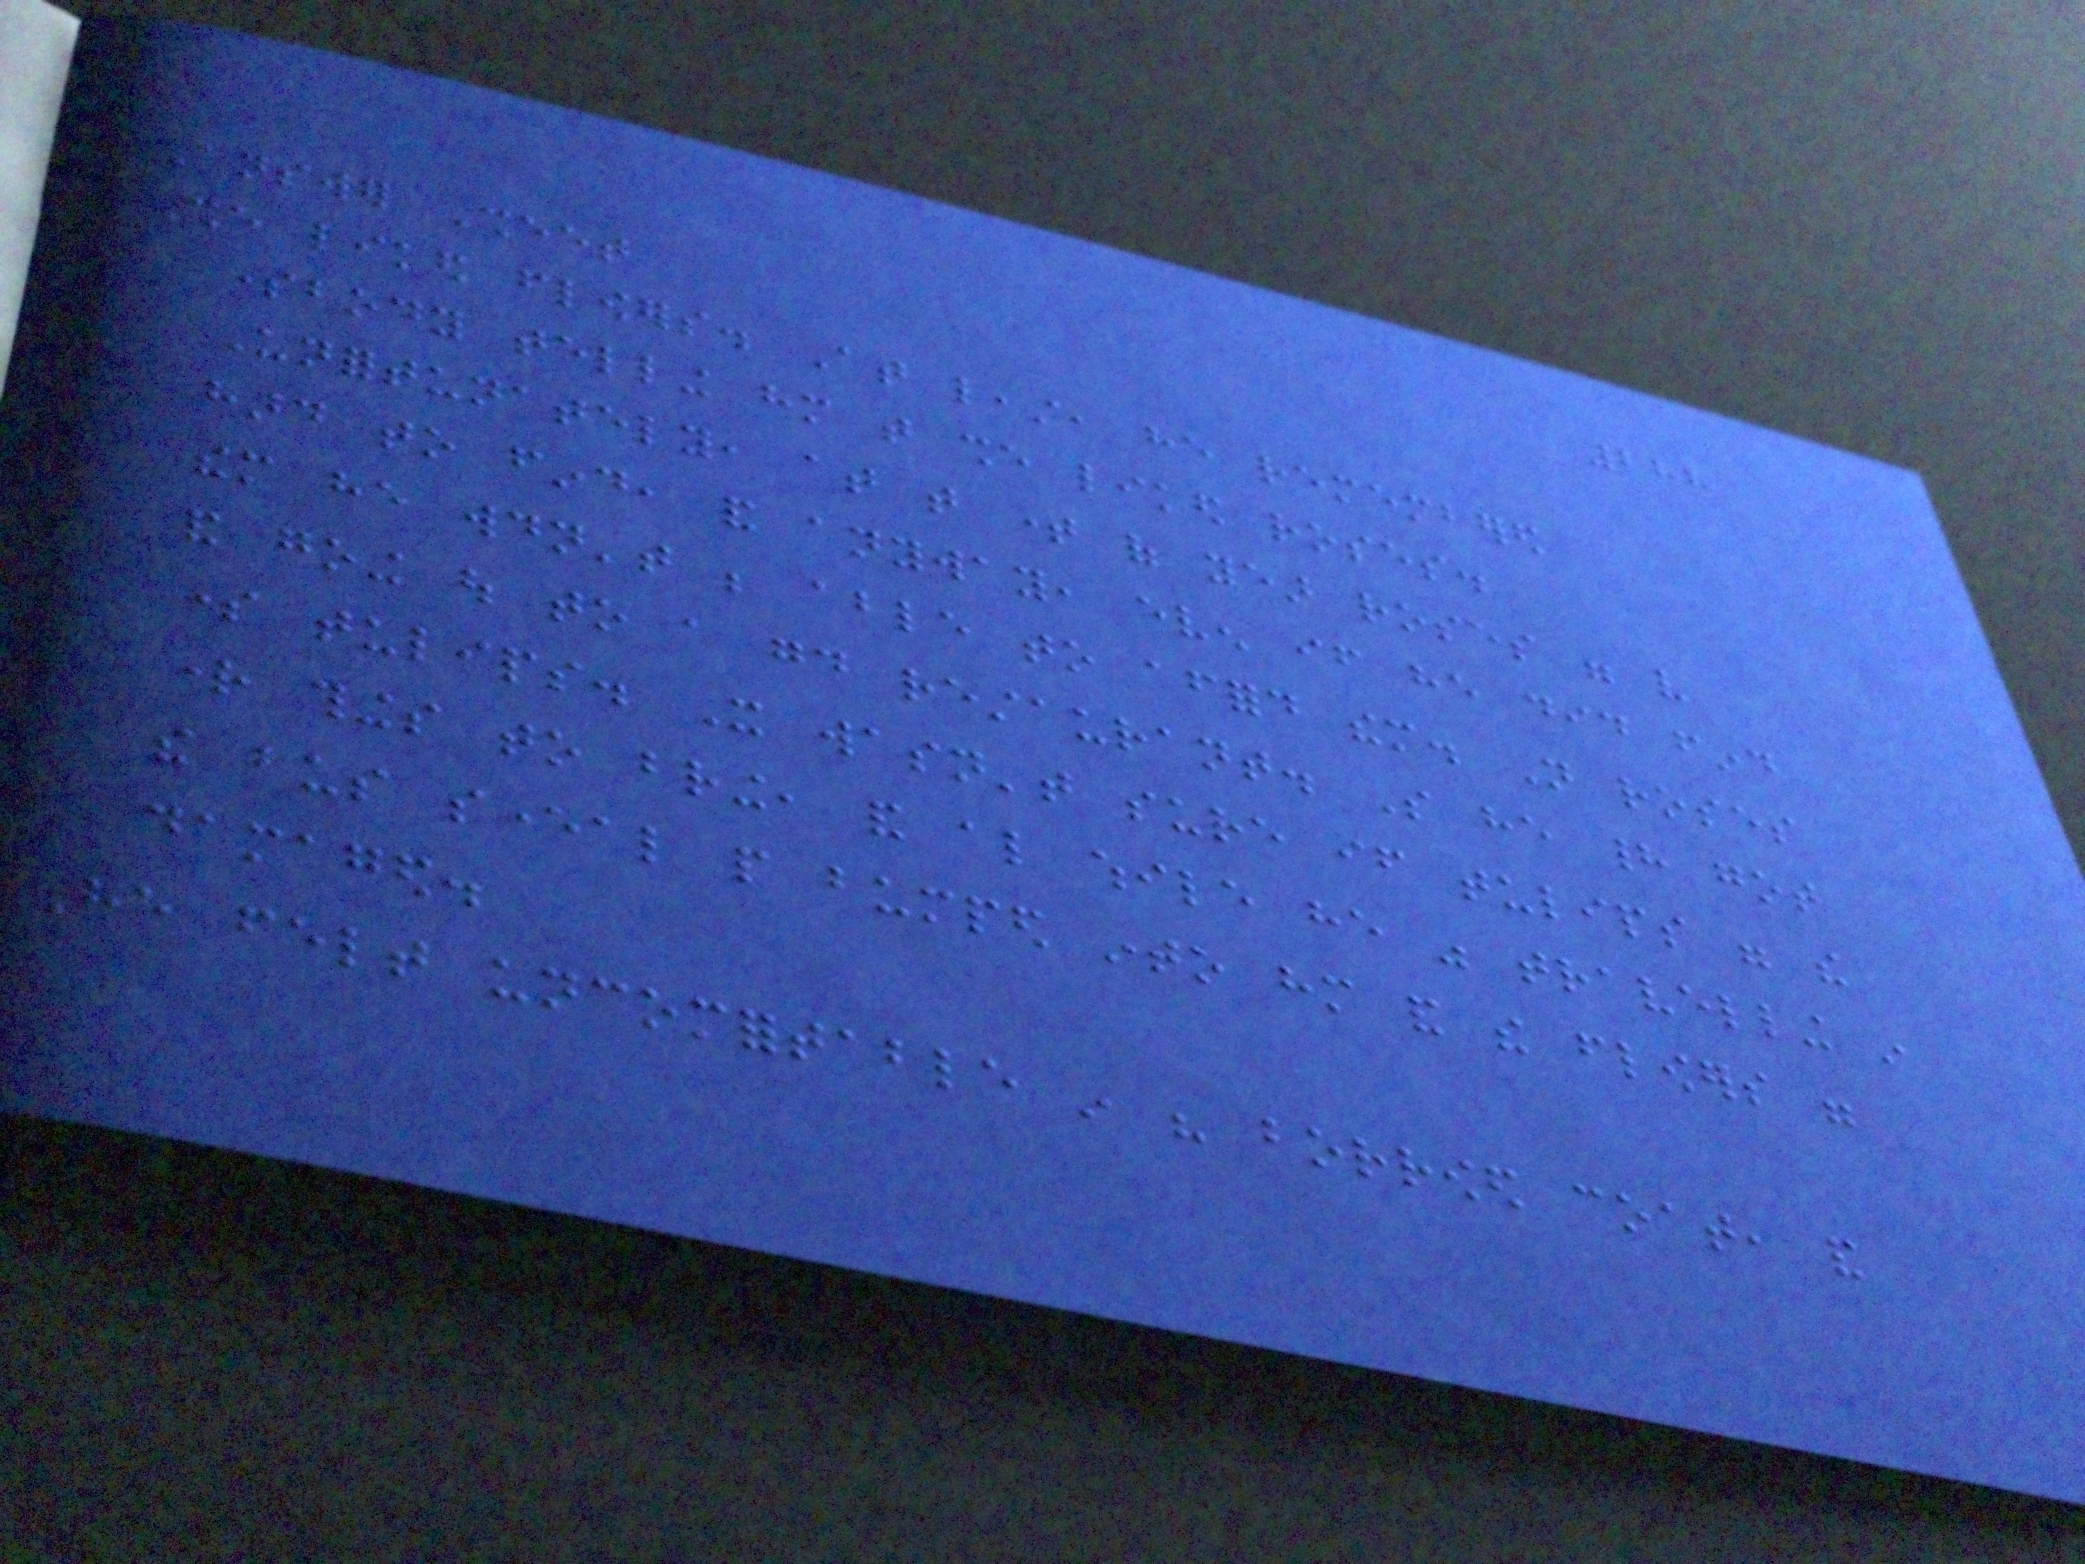288
Answer Sheet
She liked flowers. At least, he remembered
somebody telling him that she liked roses.
Unfortunately, at that time of year roses were very
hard to find, and anyway, even if he did find
them he wouldn't be able to afford them. Not roses
and going out to a good restaurant. So he had got
some tulips. It wasn't sure if tulips were the
right things to bring, and also while he was travelling in
the bus several people bumped into him and the flowers were
damaged.
He felt uncomfortable in his borrowed coat, and
